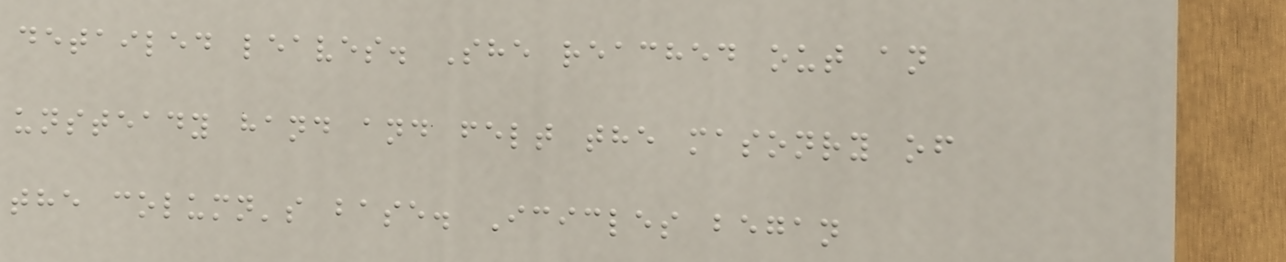detailed leaves. She reached out an
unsteady hand and felt the masonry of
the column's base. Icicles began
